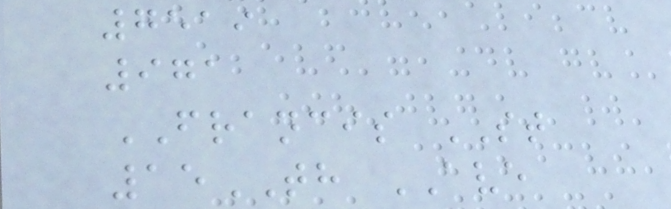7519
971
FRANCIS ST
15TH AVE
